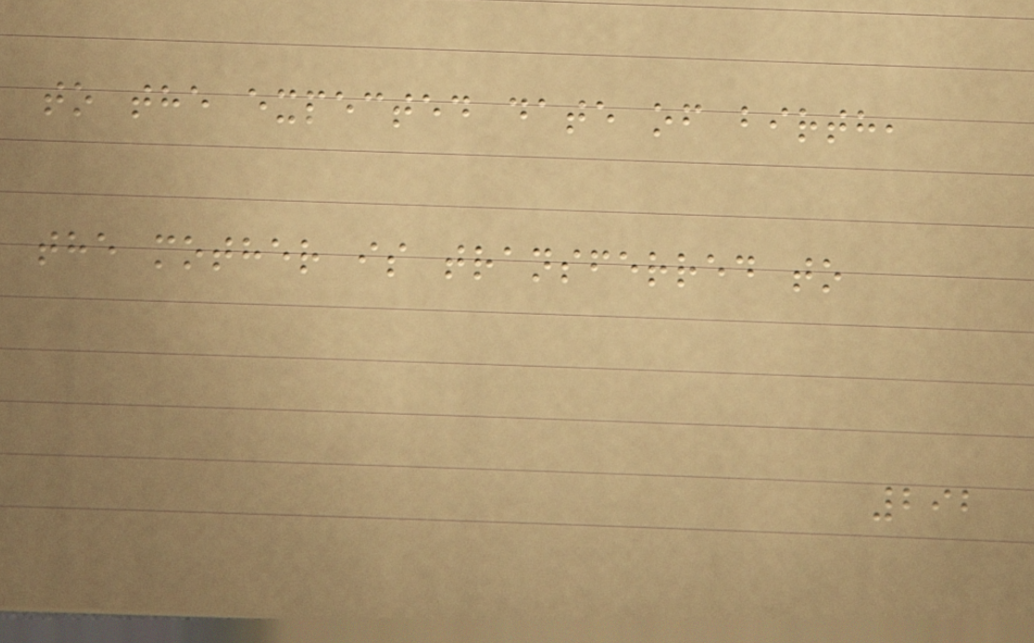to the expected date of birth,
the mother is transferred to
292
